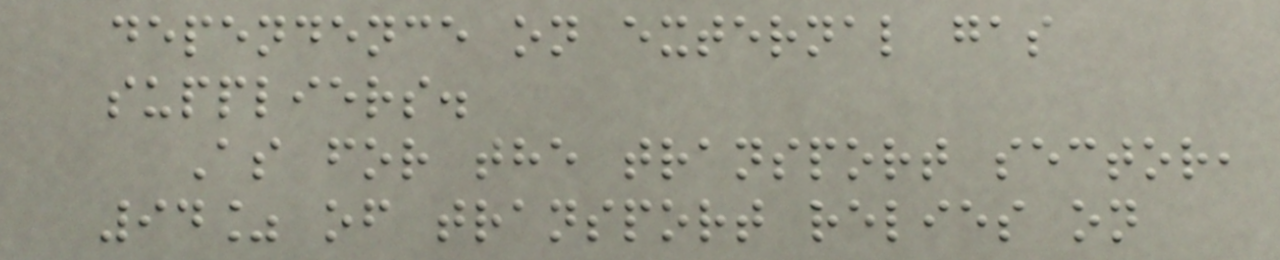dependence on external gas
suppliers.
As for the transport sector,
94% of transport relies on
